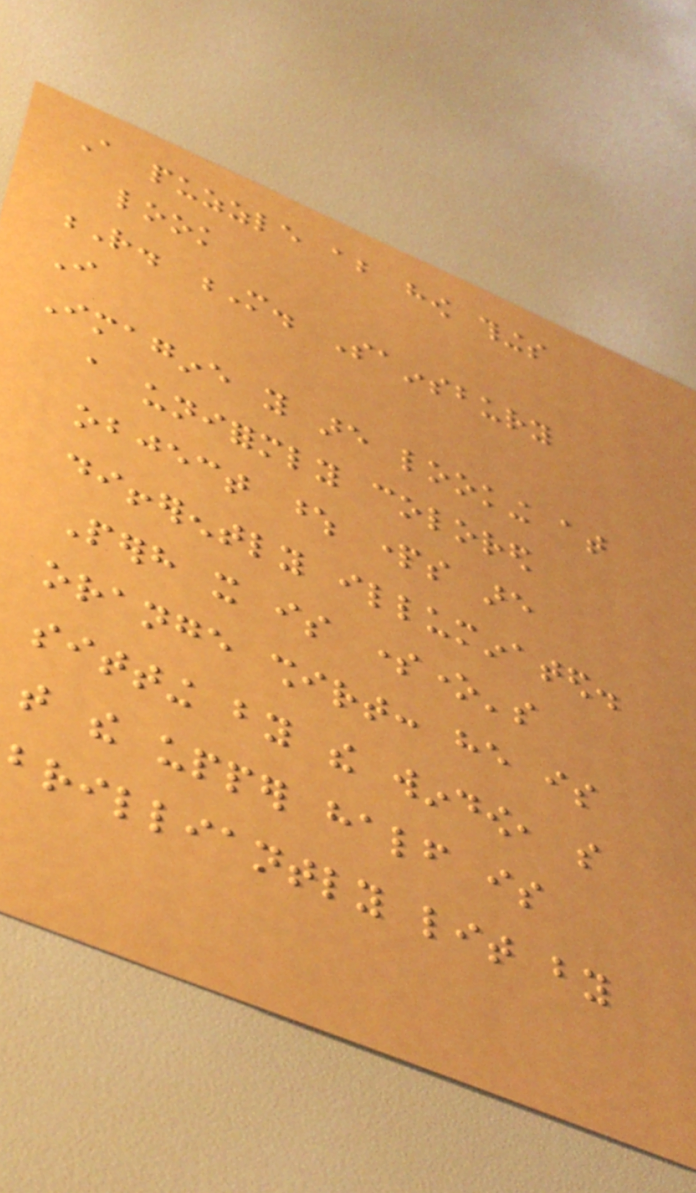A puzzle about how things
look
R. M. Sainsbury
I
Imagine you are looking at
a uniformly colored
object whose parts are
differently illuminated.
Perhaps it is someone's
orange shirt: he is
sitting by the window, so
that the upper half is
brilliantly lit by
